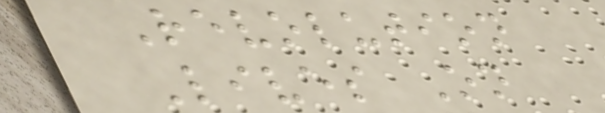Revolution
Lives On
